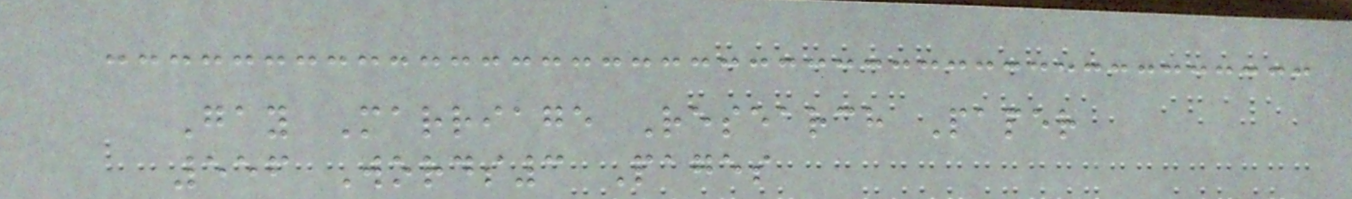Gay Marriage Research Paper
556 Words3 Pages
